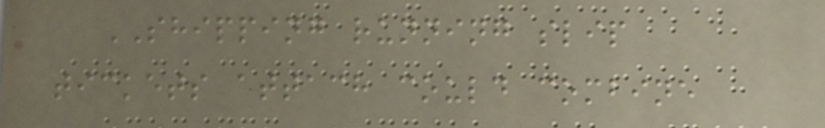SHIPPING running slip
tickets attach could combine
